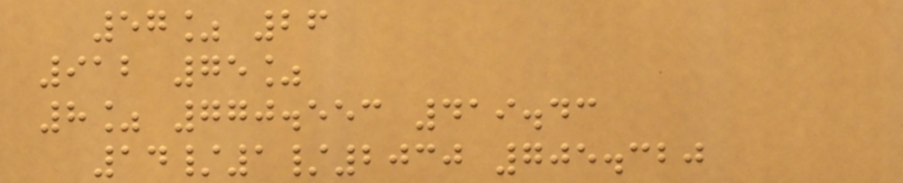57% 26
912 75%
8% 770.553 419.43
14/1/2030 705.320
